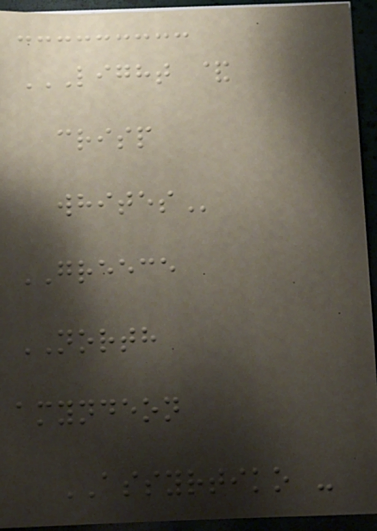LIGHT &
CRISP
WHITES
GREECE
NORTH
amyndeon
ASSYRTIKO -
